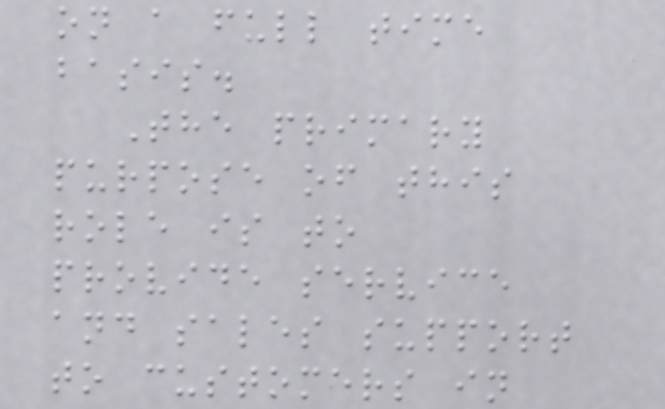on a full time
basis.
The primary
purpose of this
role is to
provide service
and sales support
to customers in
